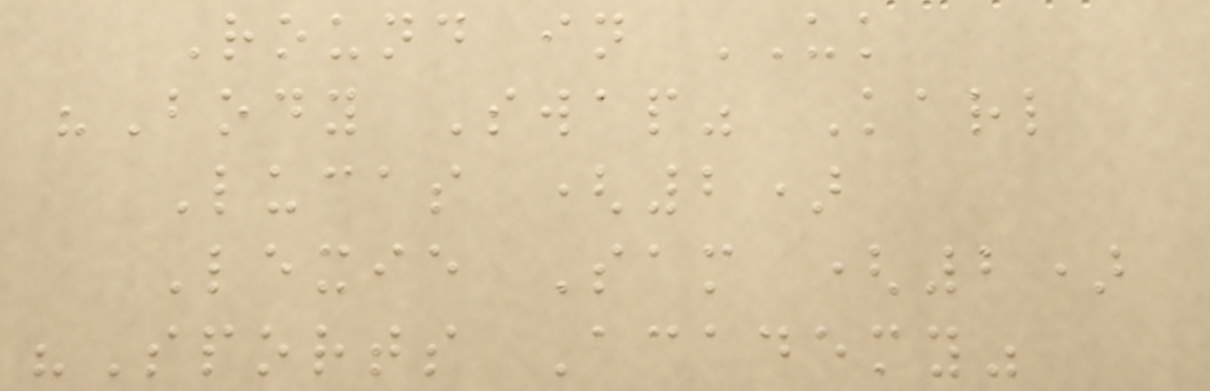Round in UK
"Body Swap" Karl
Lucas (2)
Lexie Sam (2)
"Sports Academy"
